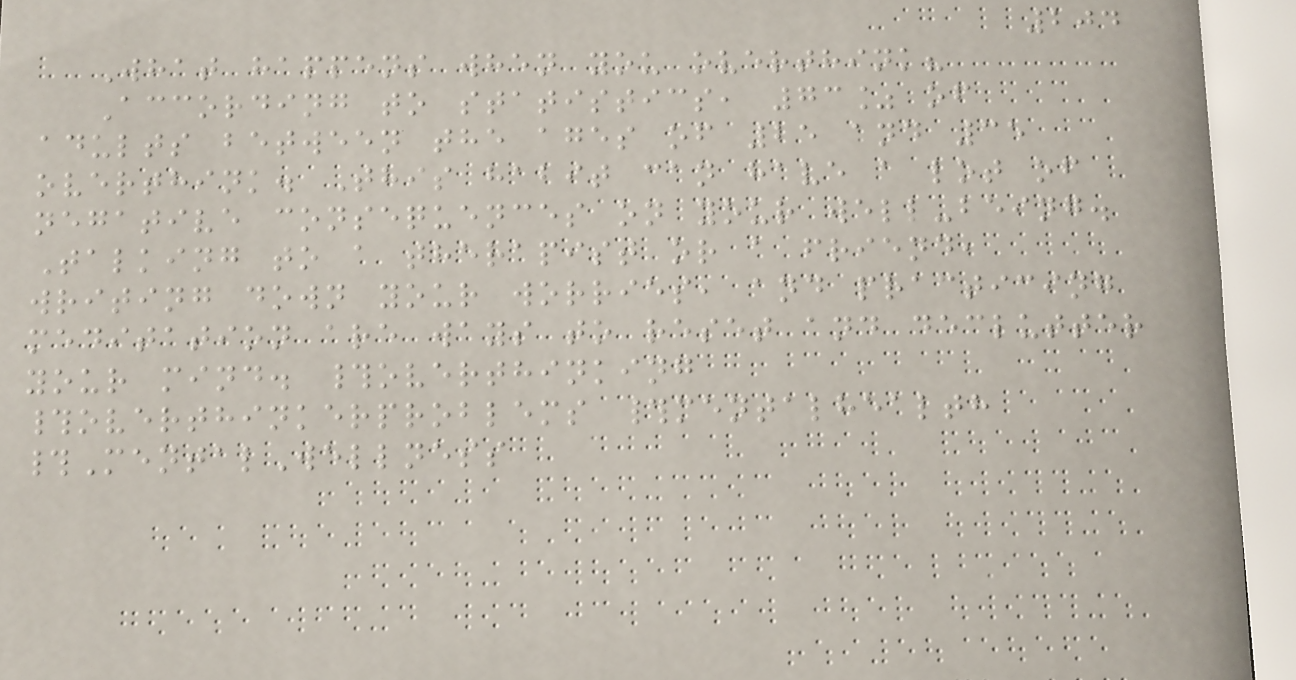204
What happens when you overthink?
According to statistics, 73% of
adults between the ages of 25 and 35
overthink. This habit can have a lot of
negative consequences on your well-being.
Talking to a therapist or a friend,
writing down your worries, and practicing
meditation are ways to reset and declutter
your mind. #overthinking
#overthinkerproblems #mentalhealth
#MentalWellness
